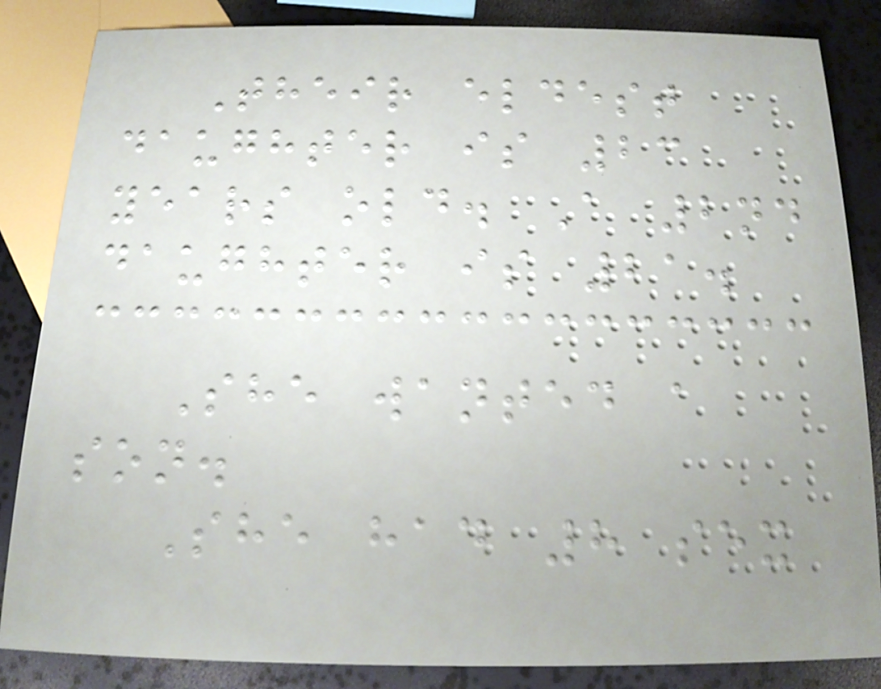Their eldest
daughter is 23
years old. A 2nd
daughter is 21.
She wanted a
son.
She had 8 sex
